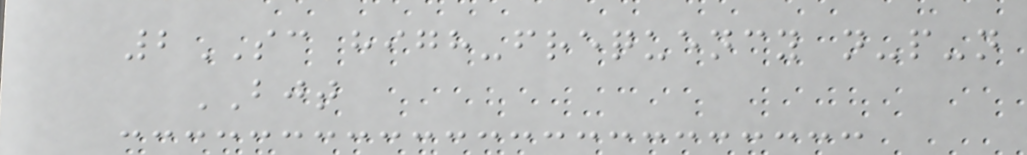2SC high-frequency n-p-n
BJT
